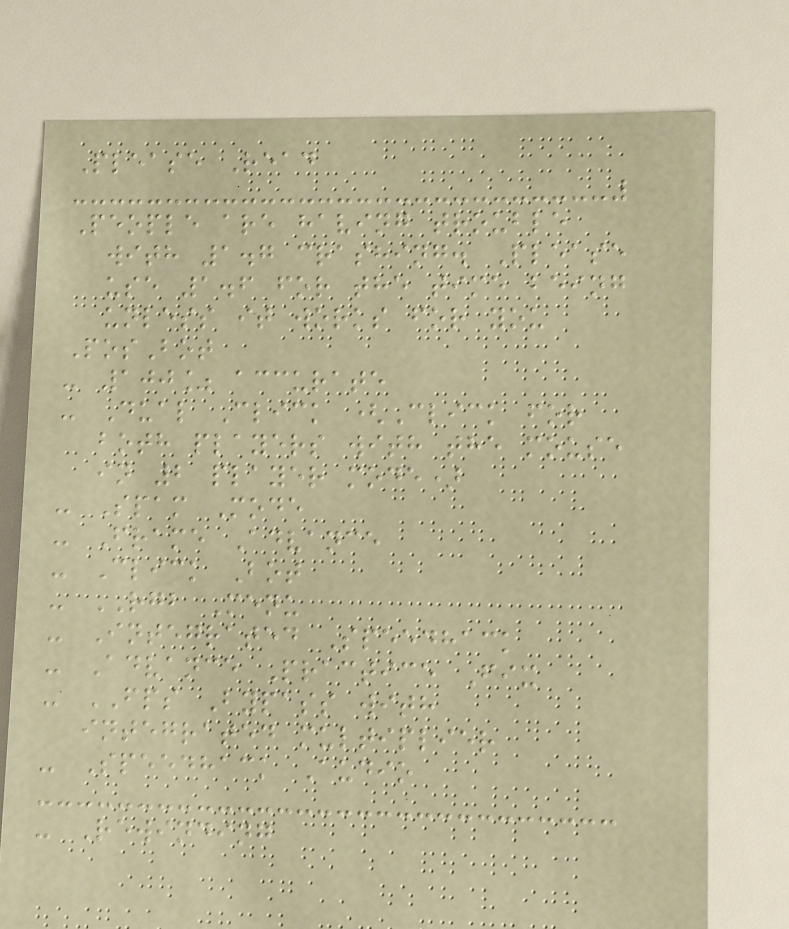Please Read
People are having trouble
with 1.7 crashing. Please
use 1.6 for the time being
unless it works for you
PosBot
- 100% accurate
- Dual Click (Click for
both players with the mouse
in 2 player mode)
- Spam Mode
- Frame Advance
- Click Bot
- RGB Menu
- Integrated Speedhack
- Advance Practice Fix
- FPS Bypass with
integrated multiplier
- Speedhack Audio
- Rewinding
